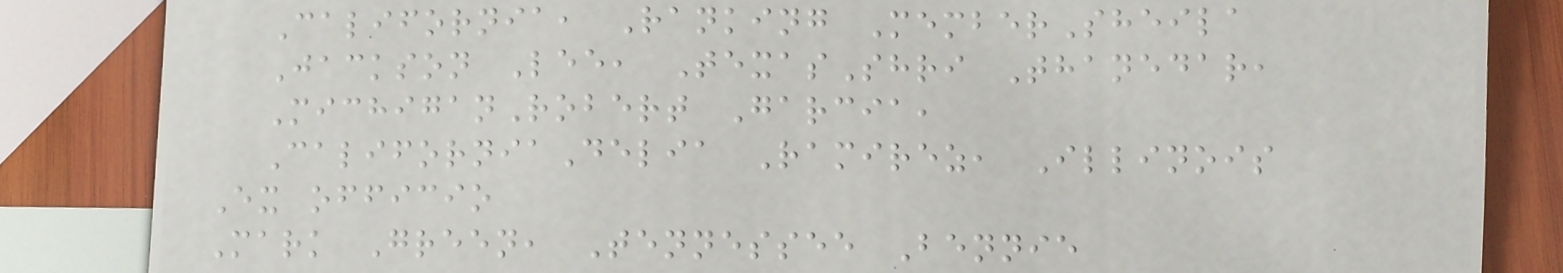California, Ranking MemberSheila
Jackson Lee, TexasShri Thanedar,
MichiganRobert Garcia,
CaliforniaDelia Ramirez, Illinois
Ex officio
Mark Green, Tennessee Bennie
